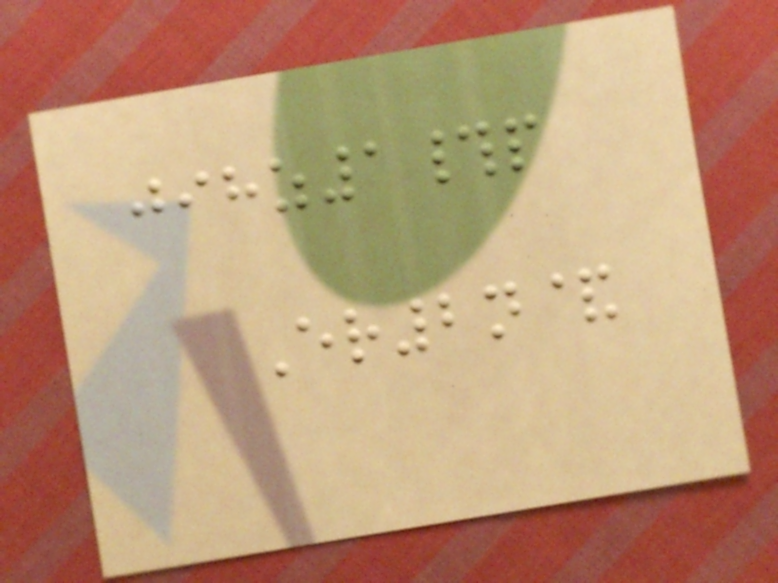jihz1#p
Er2n&
